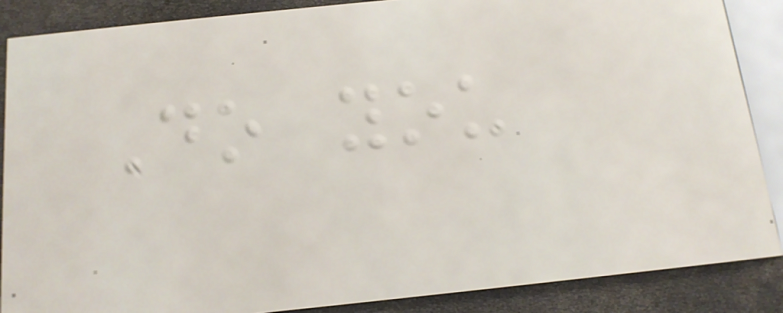Do you
